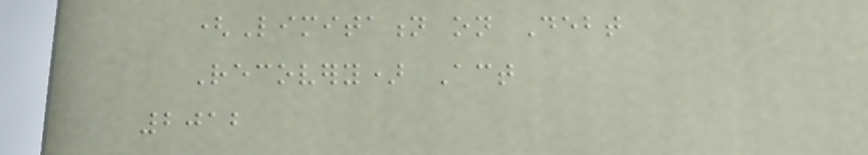(Limitation on Debt
Recovery) Act
2012
